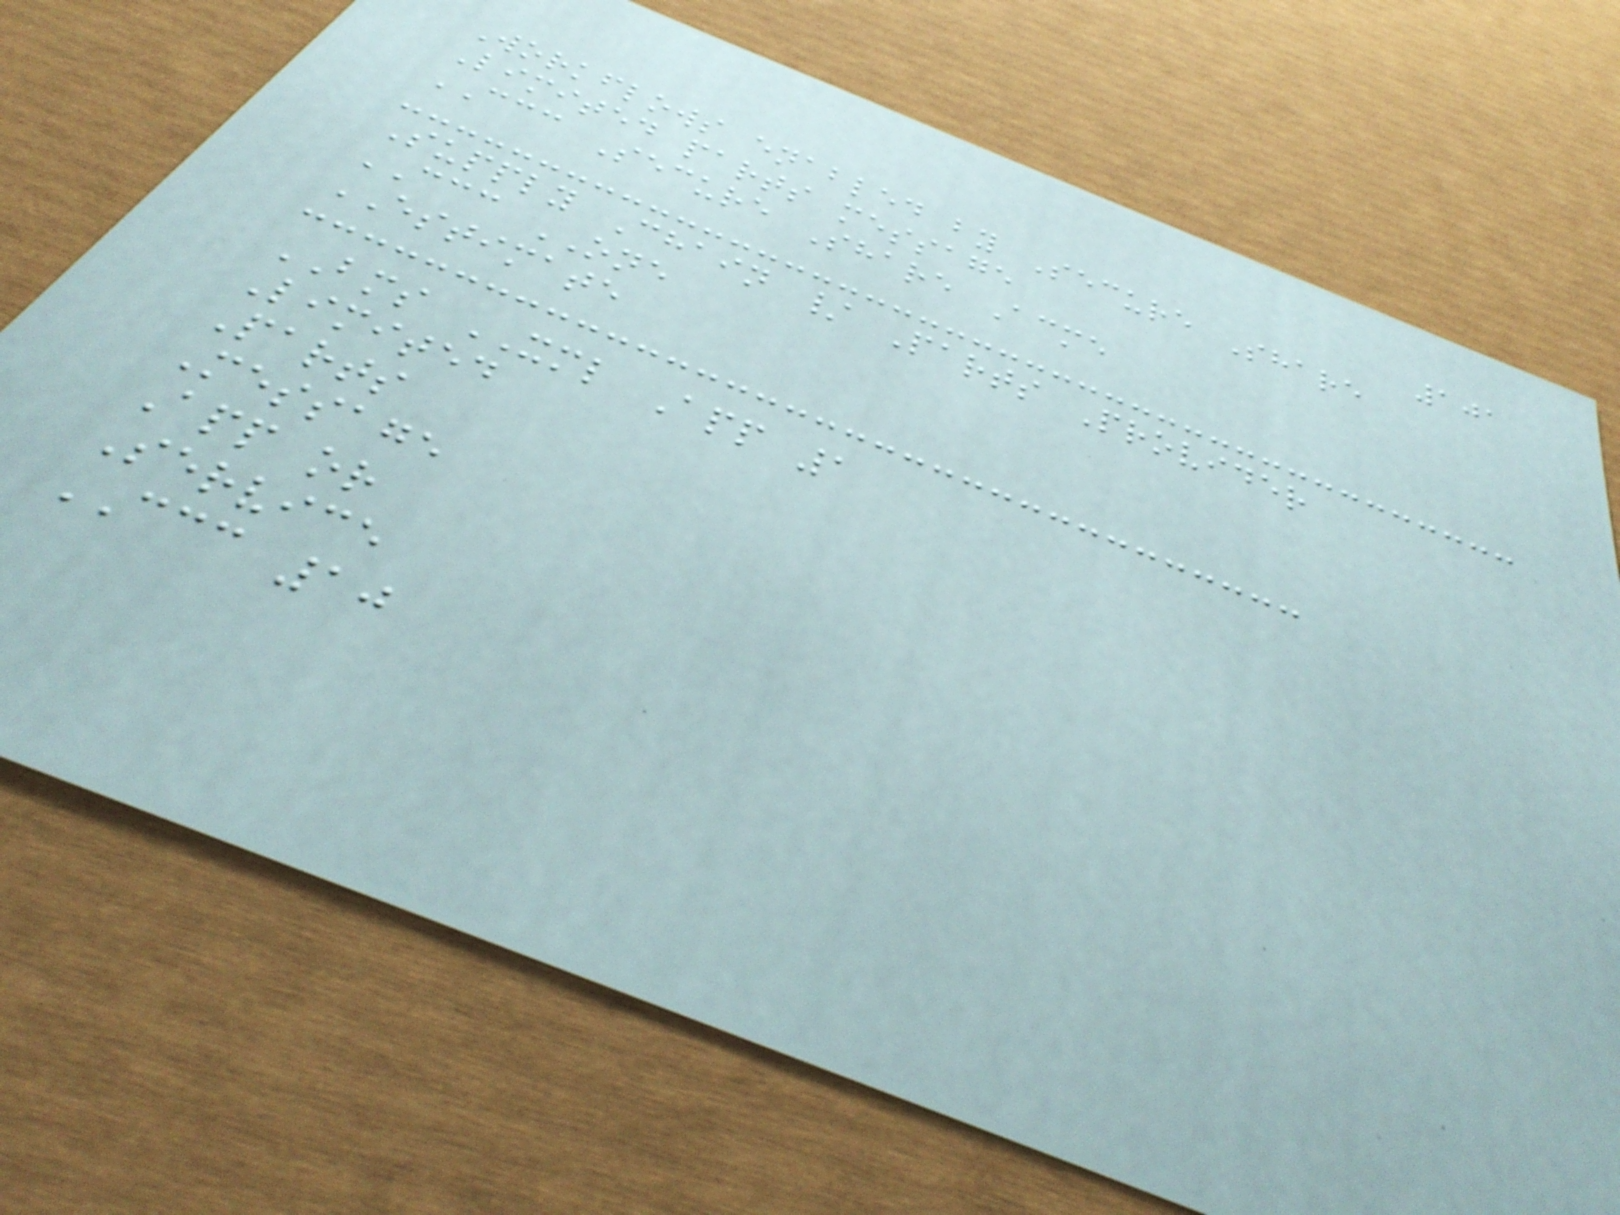101
Workflows enabled by Secure Share
Limited parts message
CCC Secure Share Acme
Supply Chain / Parts Provider
CCC ONE
ESTIMATE
BMS XML App 1
Limited
Parts
Message
App or
Service
CCC 10
